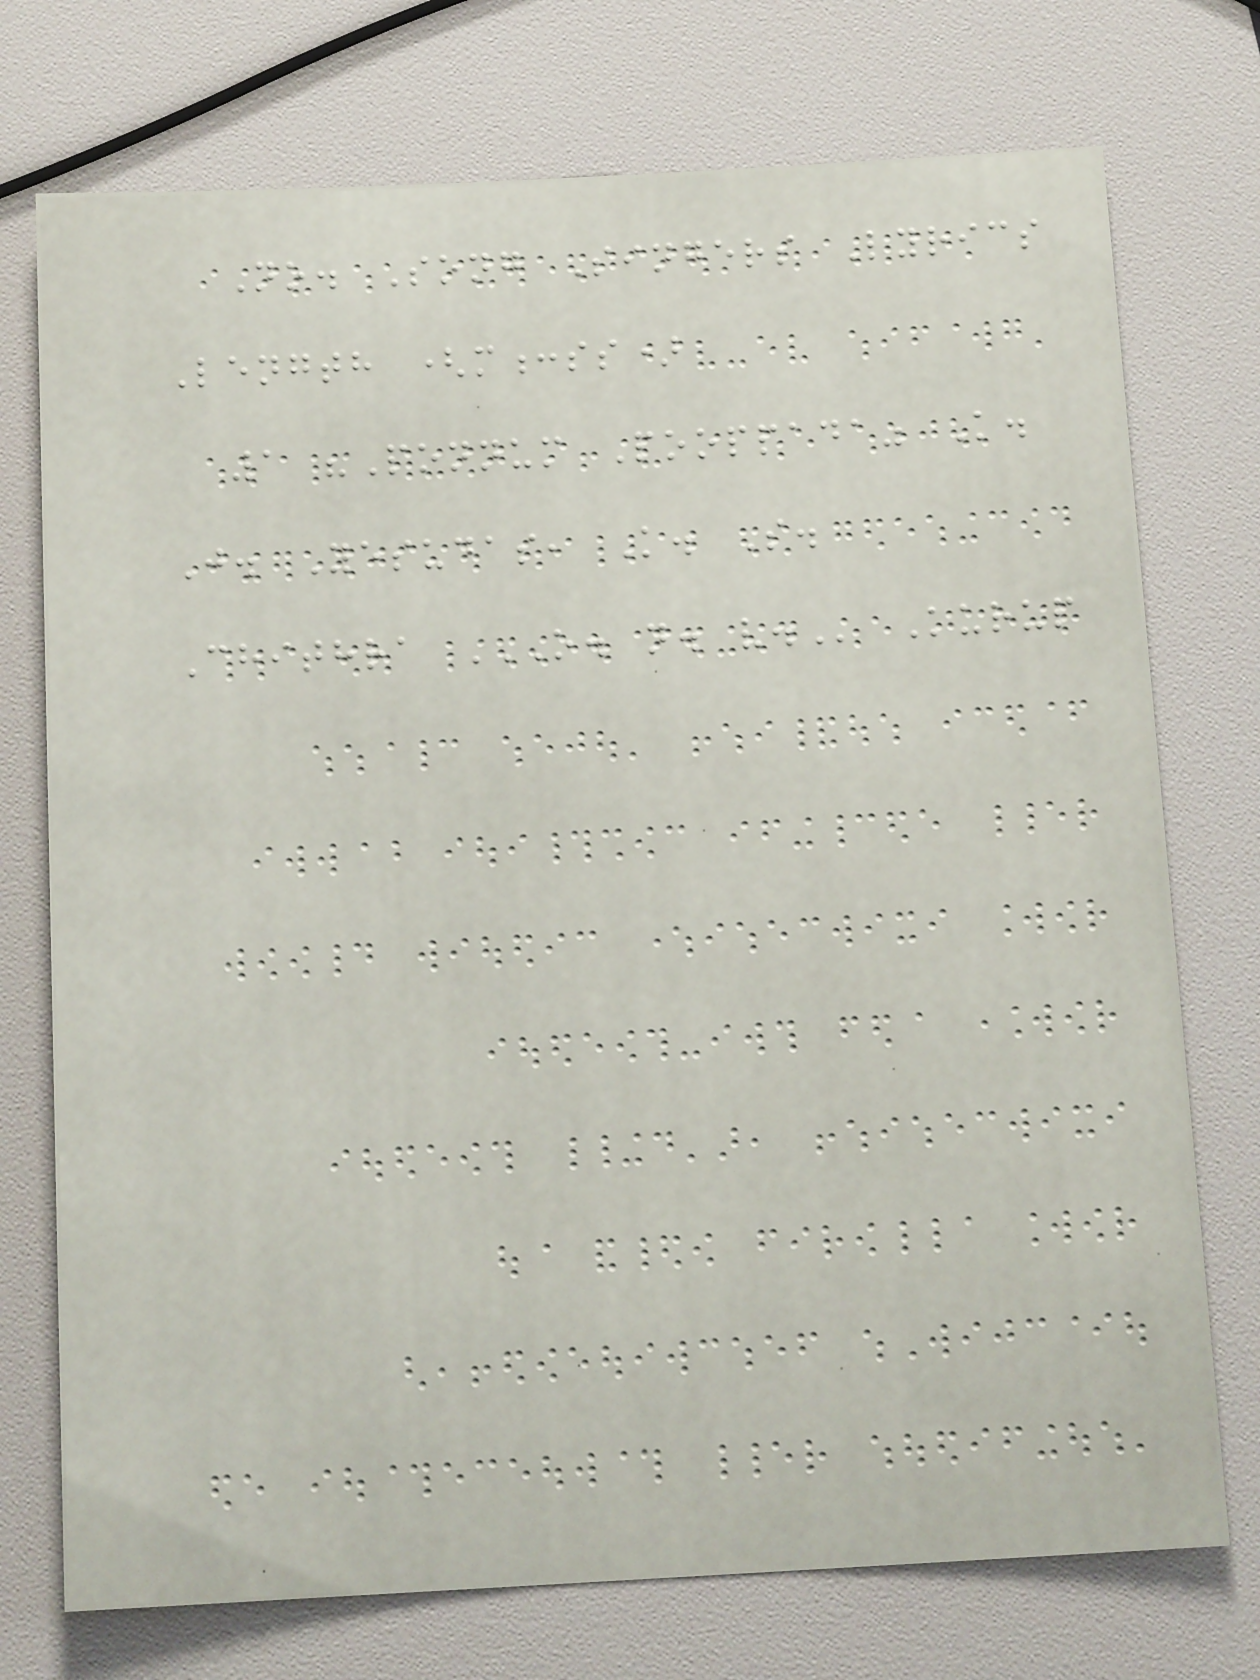No. Song Singers Lyrics
Length (m:ss)
1 "Ponnum Pooppada" K.
J. Yesudas, K. S.
Chithra O. N. V. Kurup
